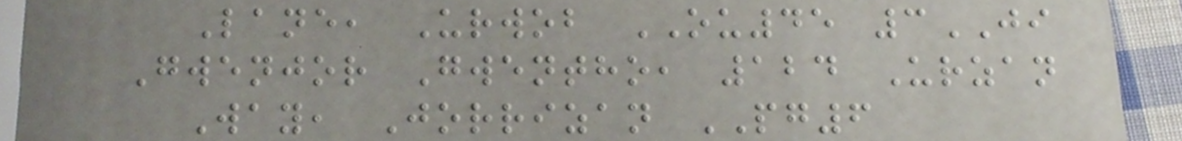Lane, Urwob OU45 3JI
Gwenjor Gwentho, 124 Urzan
Way, Jorrizan PG6
